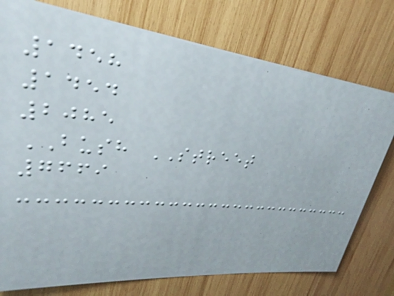1458
1454
2085
BUSH STREET
7669
